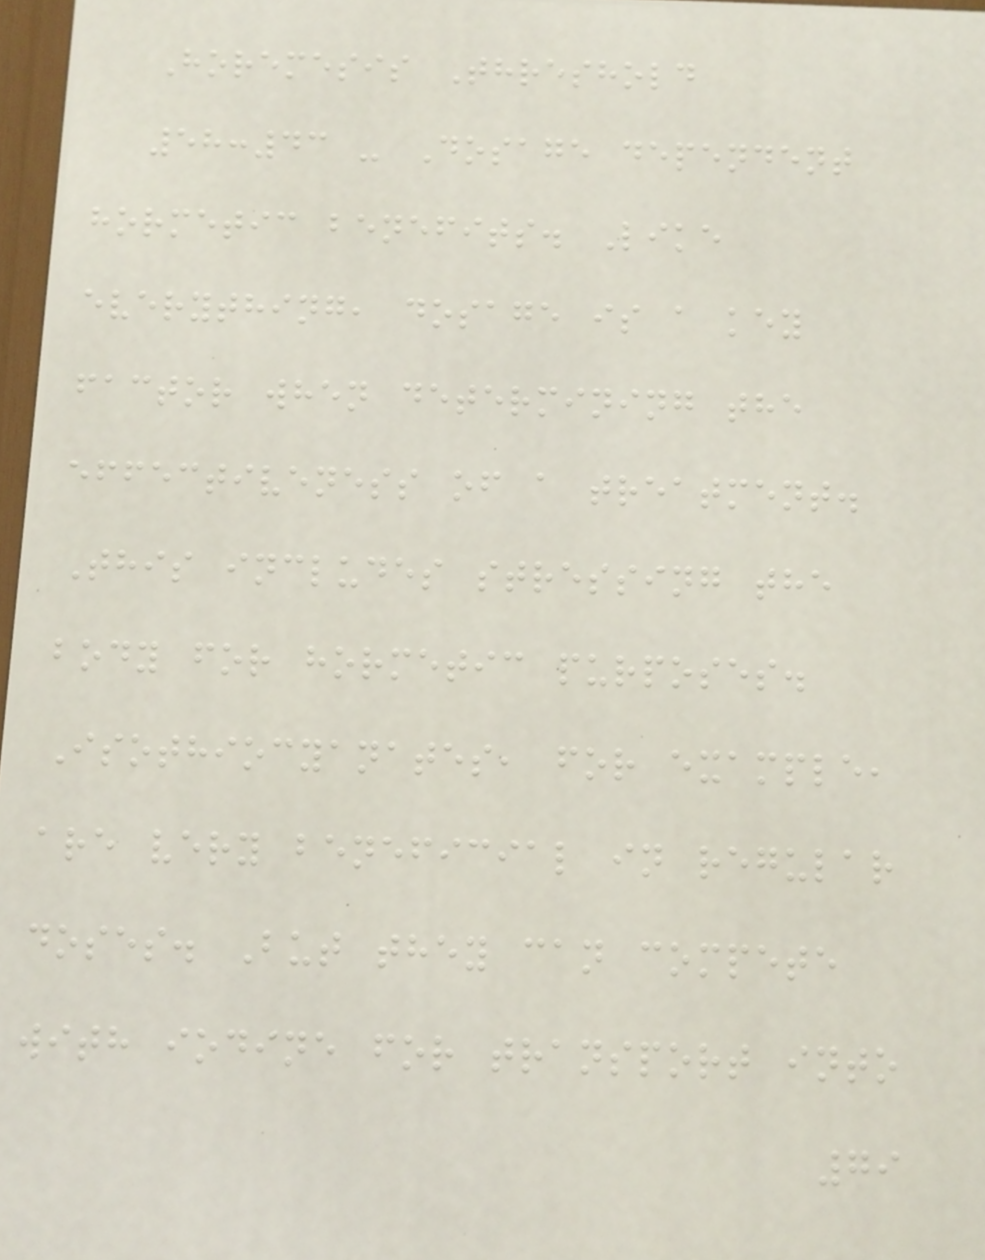Horemesis Threshold
58:43 - Dosage dependent
hormetic benefits. Like
everything, dosage is a key
factor when determining the
effectiveness of a treatment.
This includes stressing the
body for hormetic purposes.
Isothiocyanates, for example,
are very beneficial in regular
doses. But they can compete
with iodine for transport into
79
